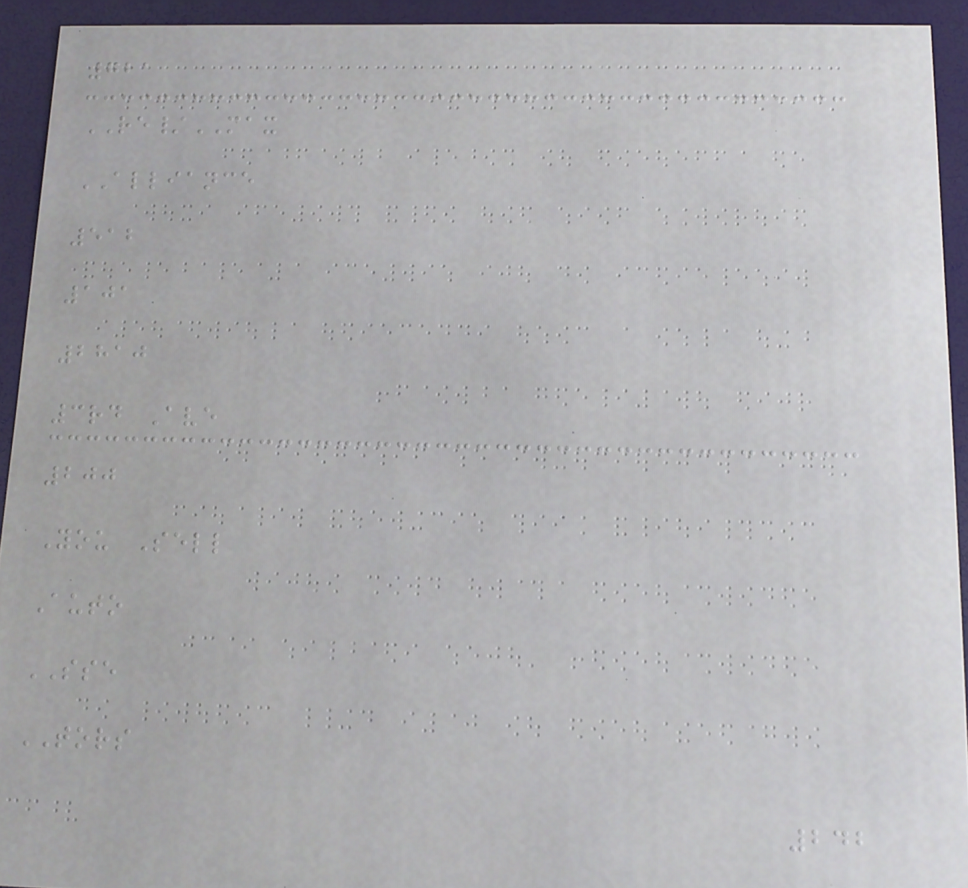721
RE/MAX
ALLIANCE
512
101
2810
3rd Ave
200
You Sell
Auto
SSE
TORS
242
